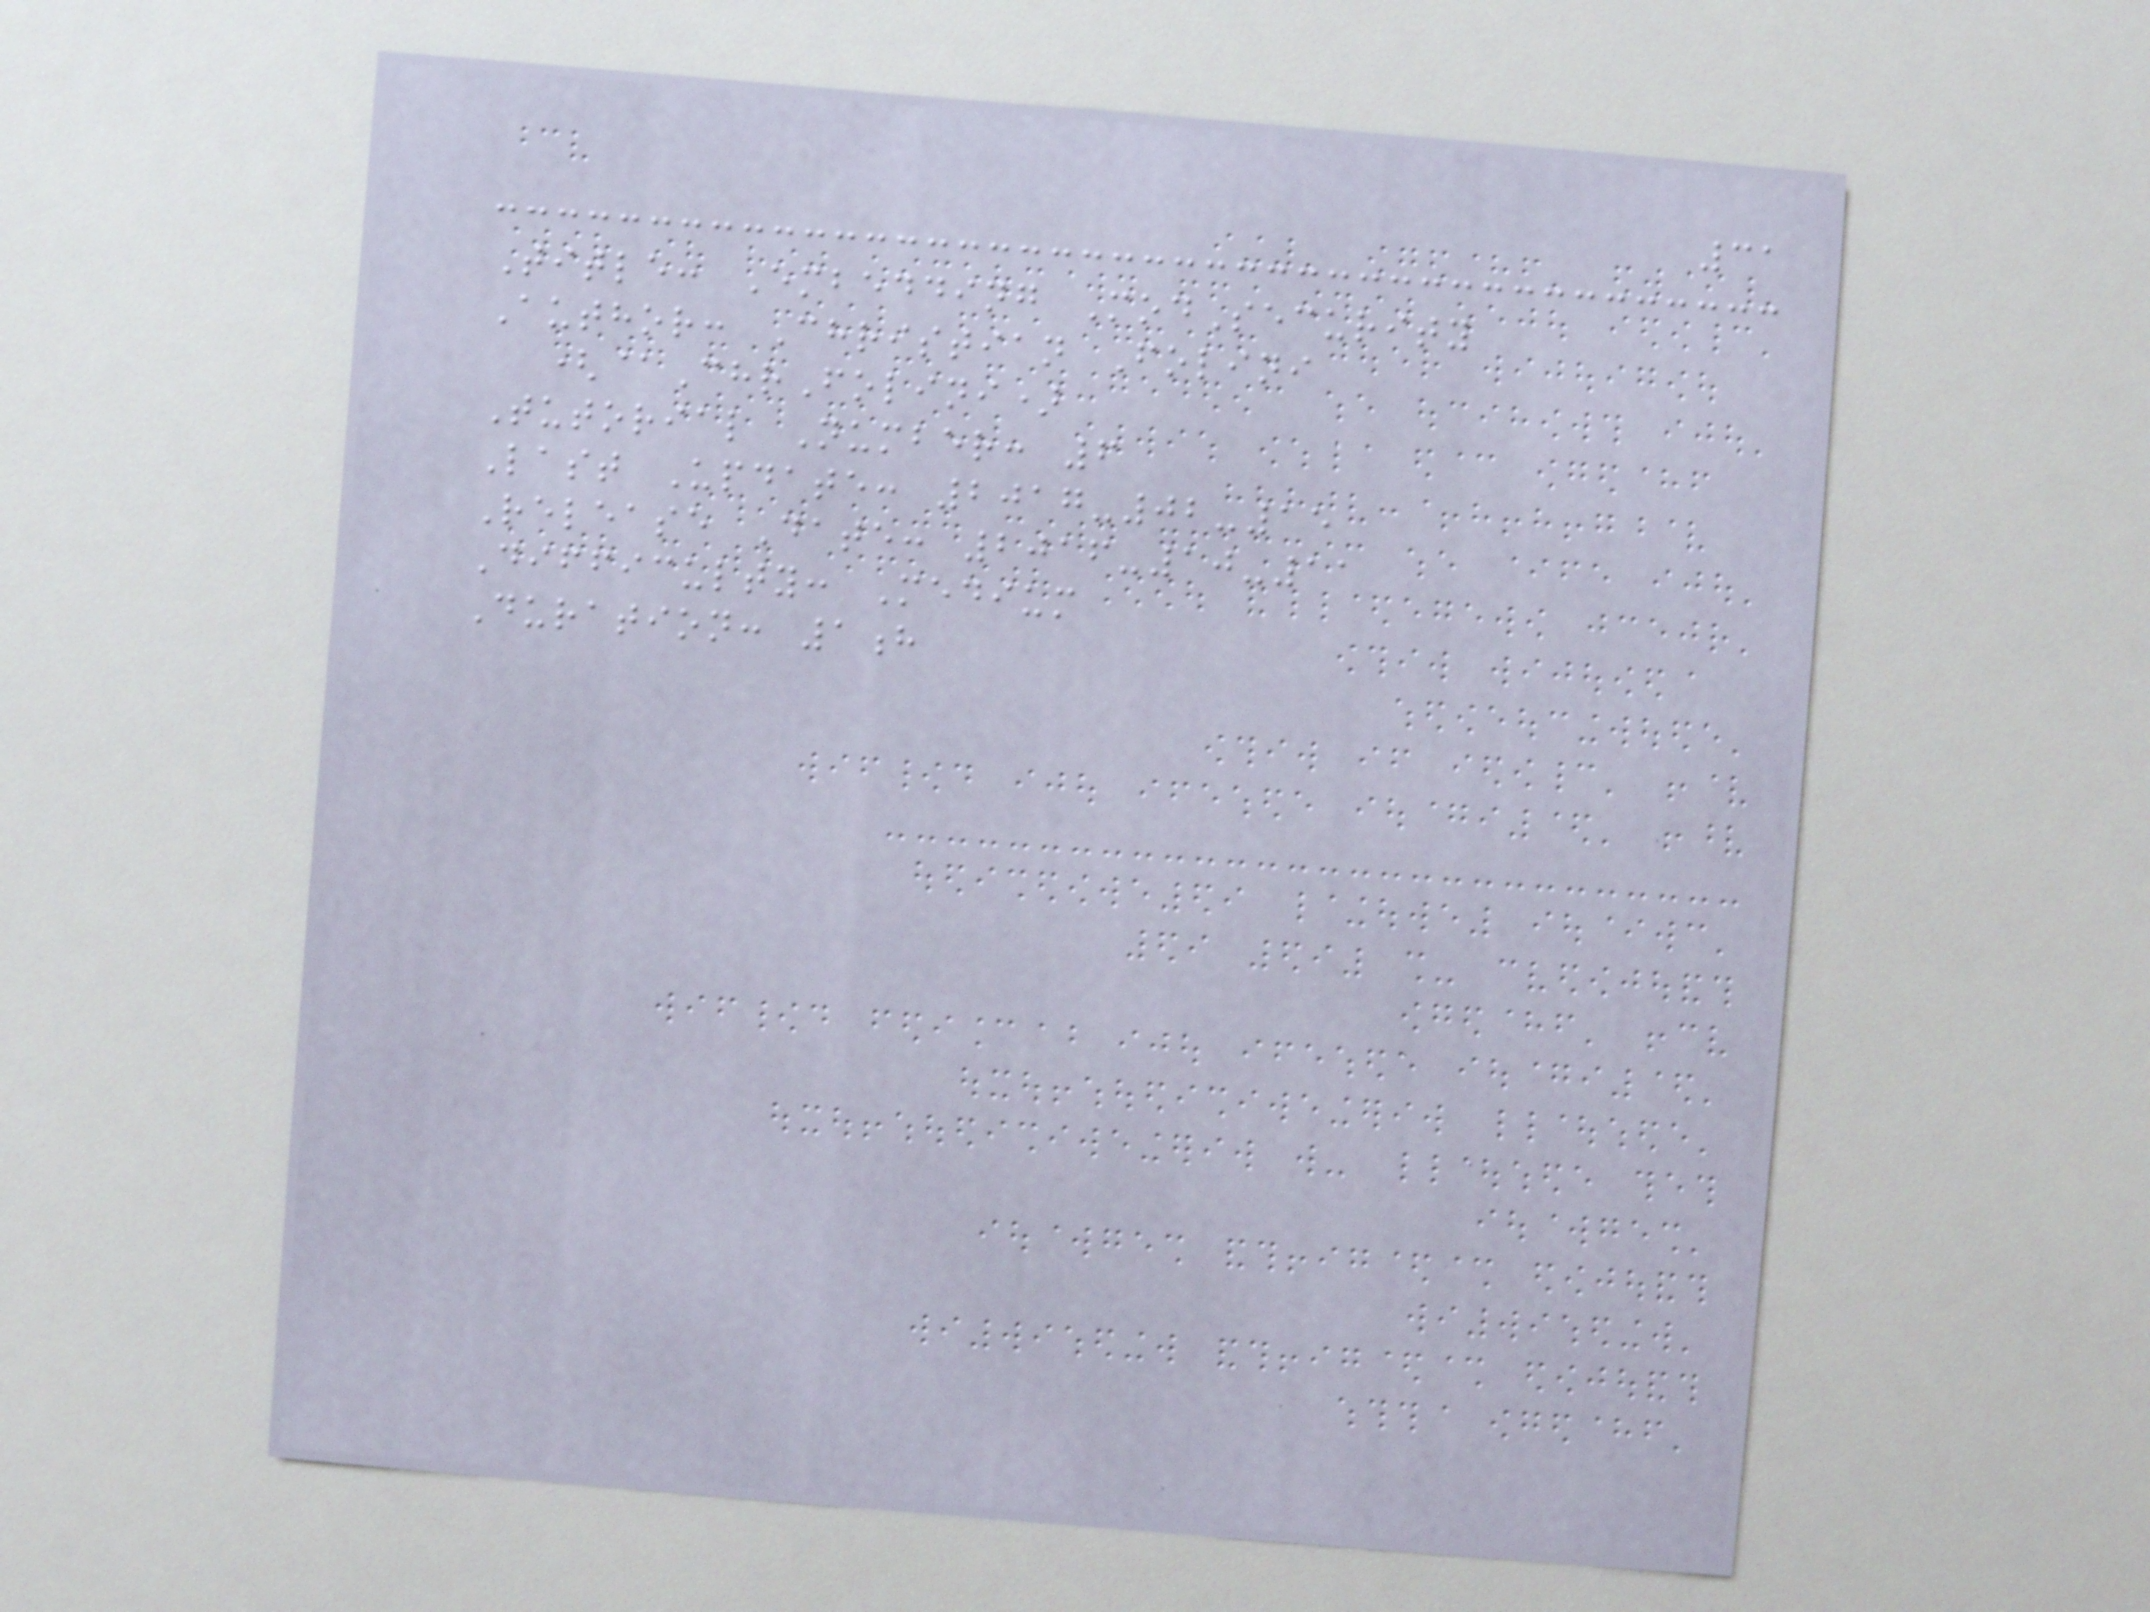31
Title: Embedding ModSecurity
Author: Christian Folini
(@ChrFolini)
Tutorial Number: 6
Last Update: 2017-02-15
Release Date: 2016-10-11
Difficulty: Medium
Duration: 1h
